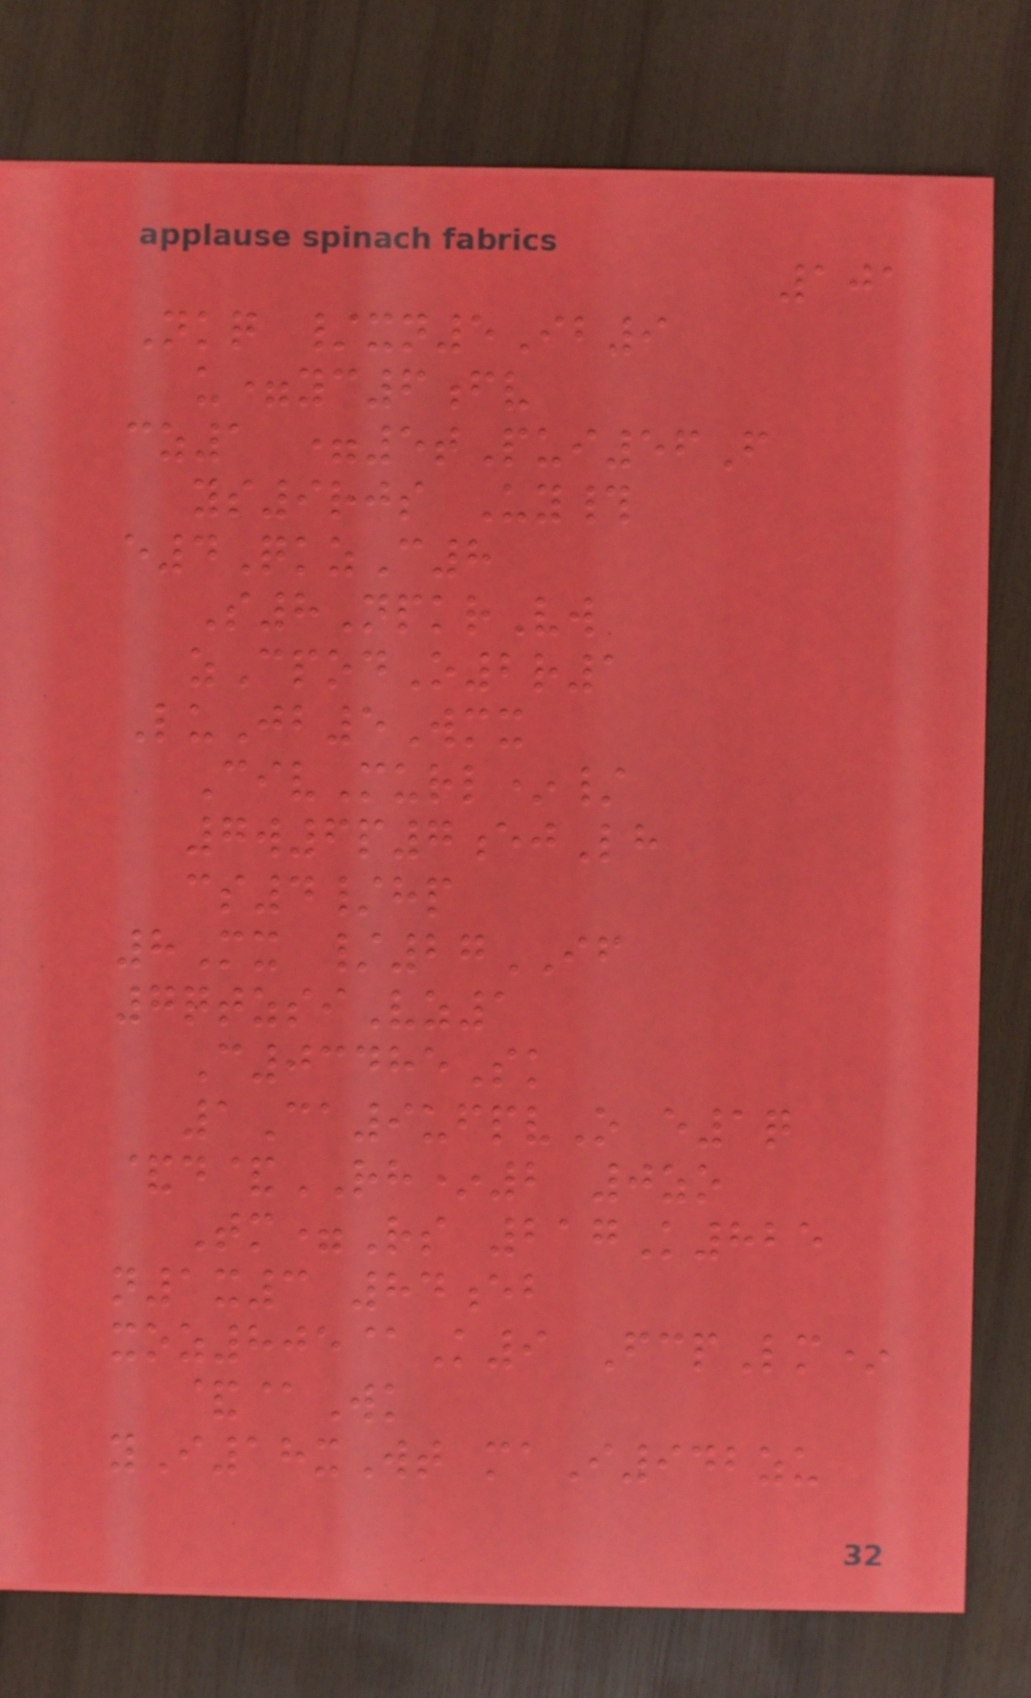101
Nkq /xn5Ib9
u=yc6fv
cz1 =5tPui56F
ys9rjs Uy#
e4QkzC8
S8NpkrVw
zCpodO2r1
LuJb5Wmx
CivMurl*/
7w6p7ejLh
cs4/hp
8Mx /27IF
7qtzsiVz1
C03485Sk
1Ca9ufpvO e1q
&d&RH*2 0zo
Tm=Rs 217K825
n1x3 84eb
xoz805@K9 FcpLm*
&@Wk
yI18xWt maI942zu
